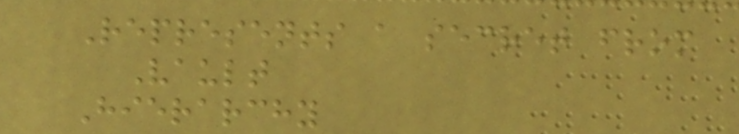Represents a secret from
Vault
Hierarchy
